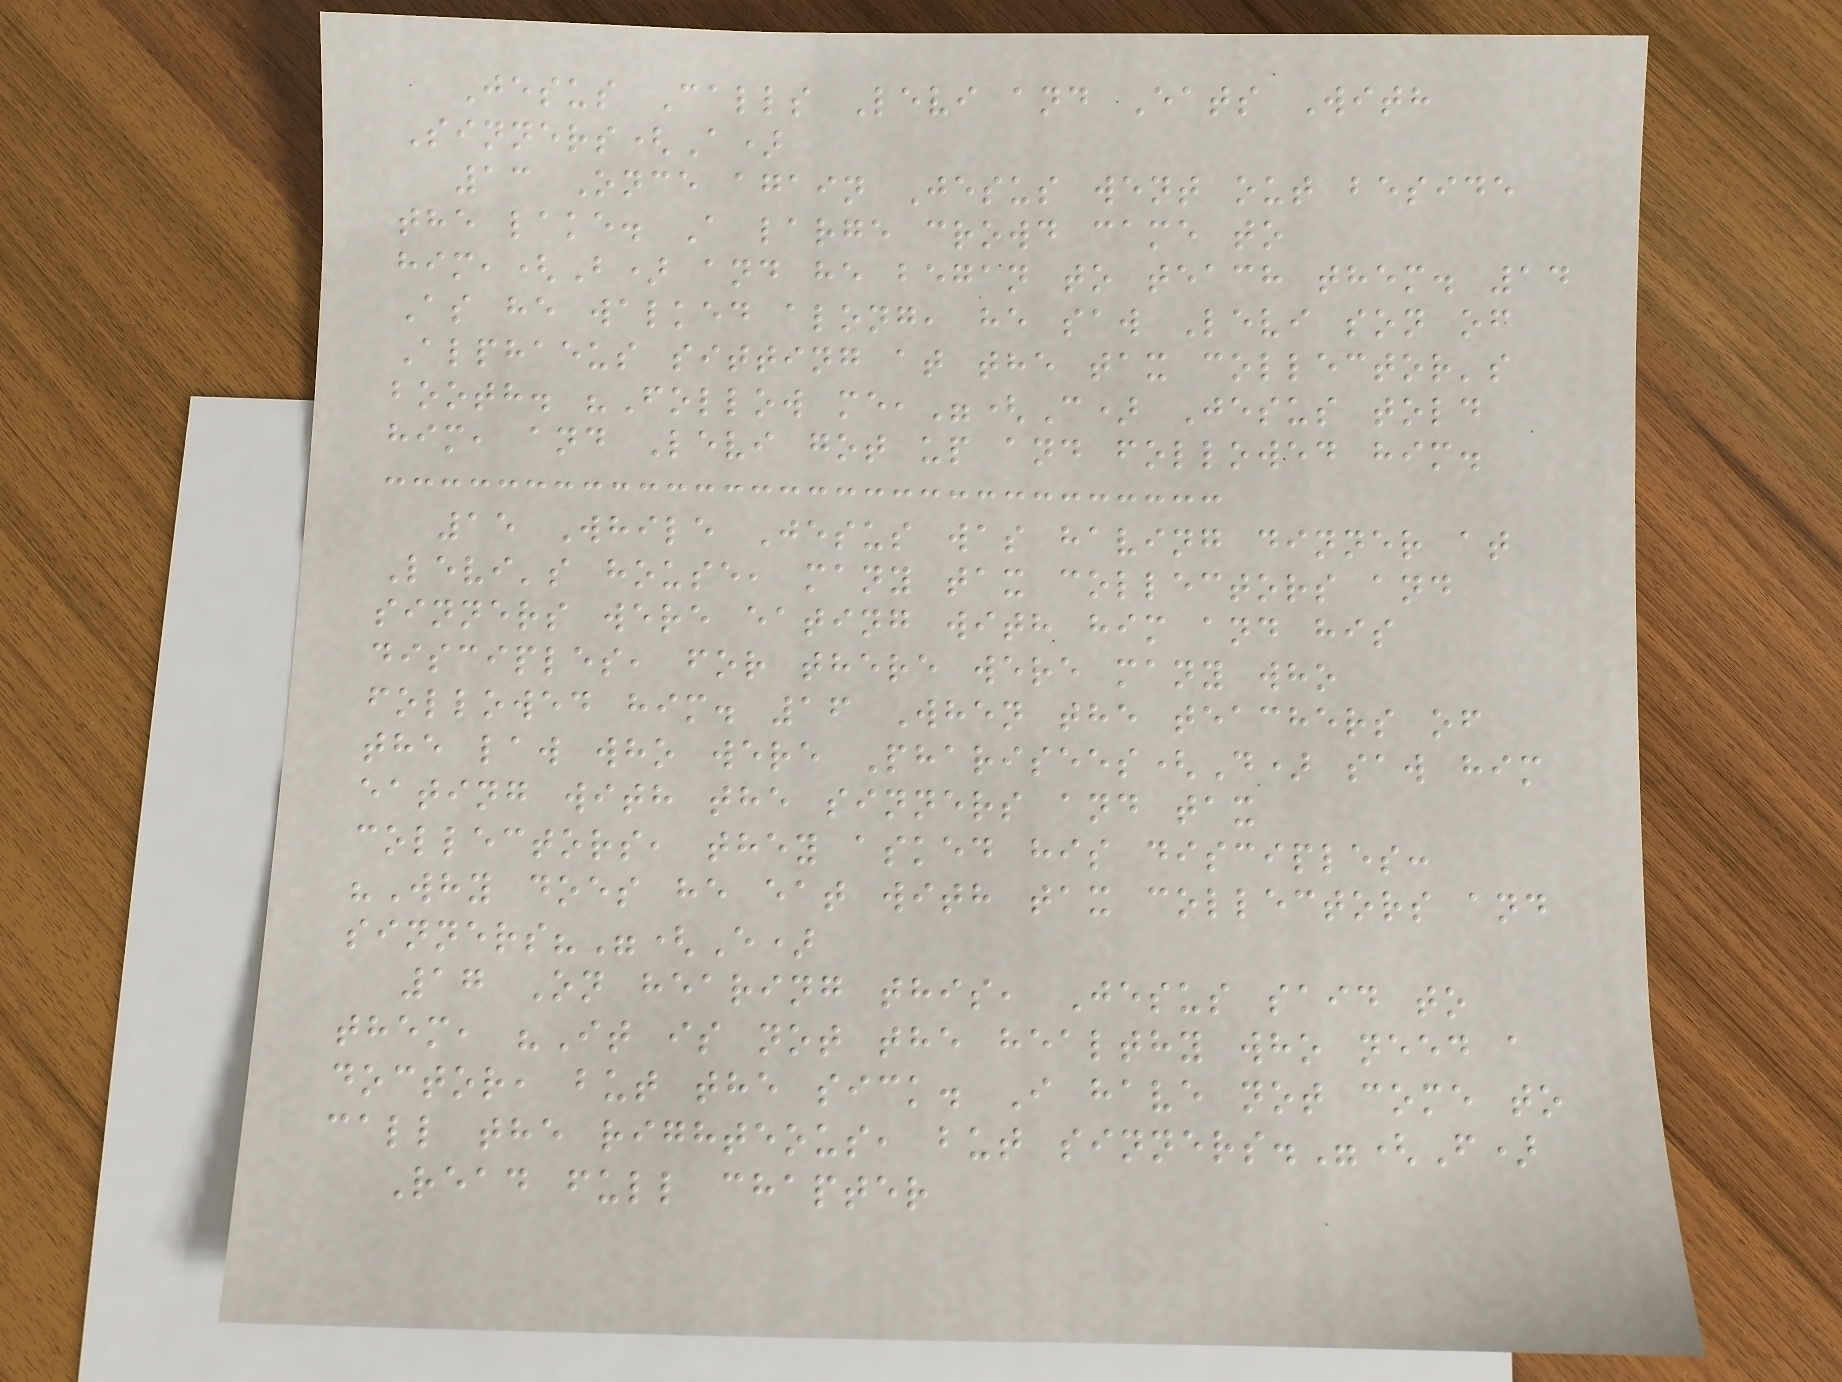Jesus Calls Levi and Eats With
Sinners(A)
13 Once again Jesus went out beside
the lake. A large crowd came to
him,(B) and he began to teach them. 14
As he walked along, he saw Levi son of
Alphaeus sitting at the tax collector's
booth. "Follow me,"(C) Jesus told
him, and Levi got up and followed him.
15 While Jesus was having dinner at
Levi's house, many tax collectors and
sinners were eating with him and his
disciples, for there were many who
followed him. 16 When the teachers of
the law who were Pharisees(D) saw him
eating with the sinners and tax
collectors, they asked his disciples:
"Why does he eat with tax collectors and
sinners?"(E)
17 On hearing this, Jesus said to
them, "It is not the healthy who need a
doctor, but the sick. I have not come to
call the righteous, but sinners."(F)
Read full chapter
